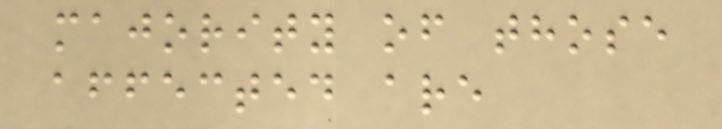majority of those
affected are
